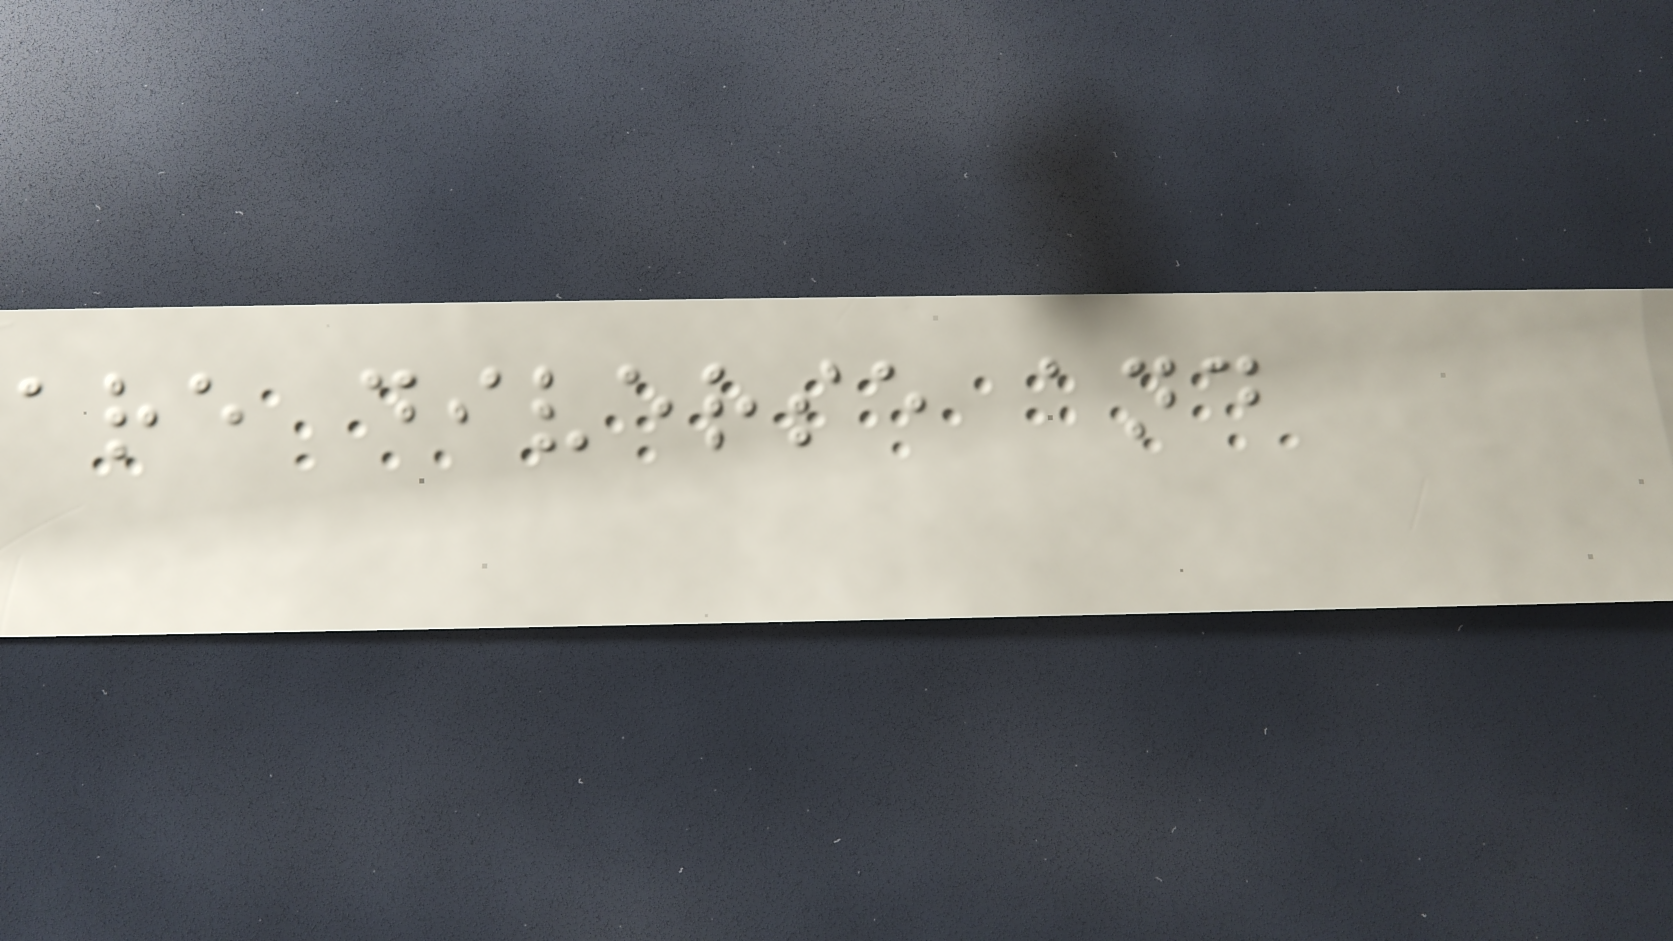are diverse and
